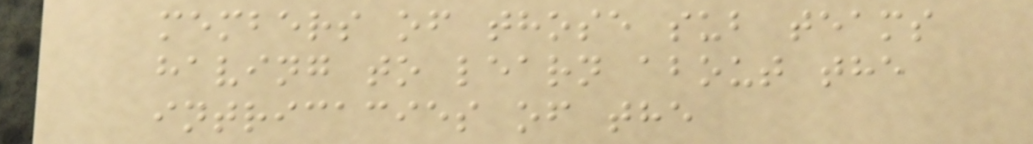members of those sub teams
having to learn about the
intricacies of the
